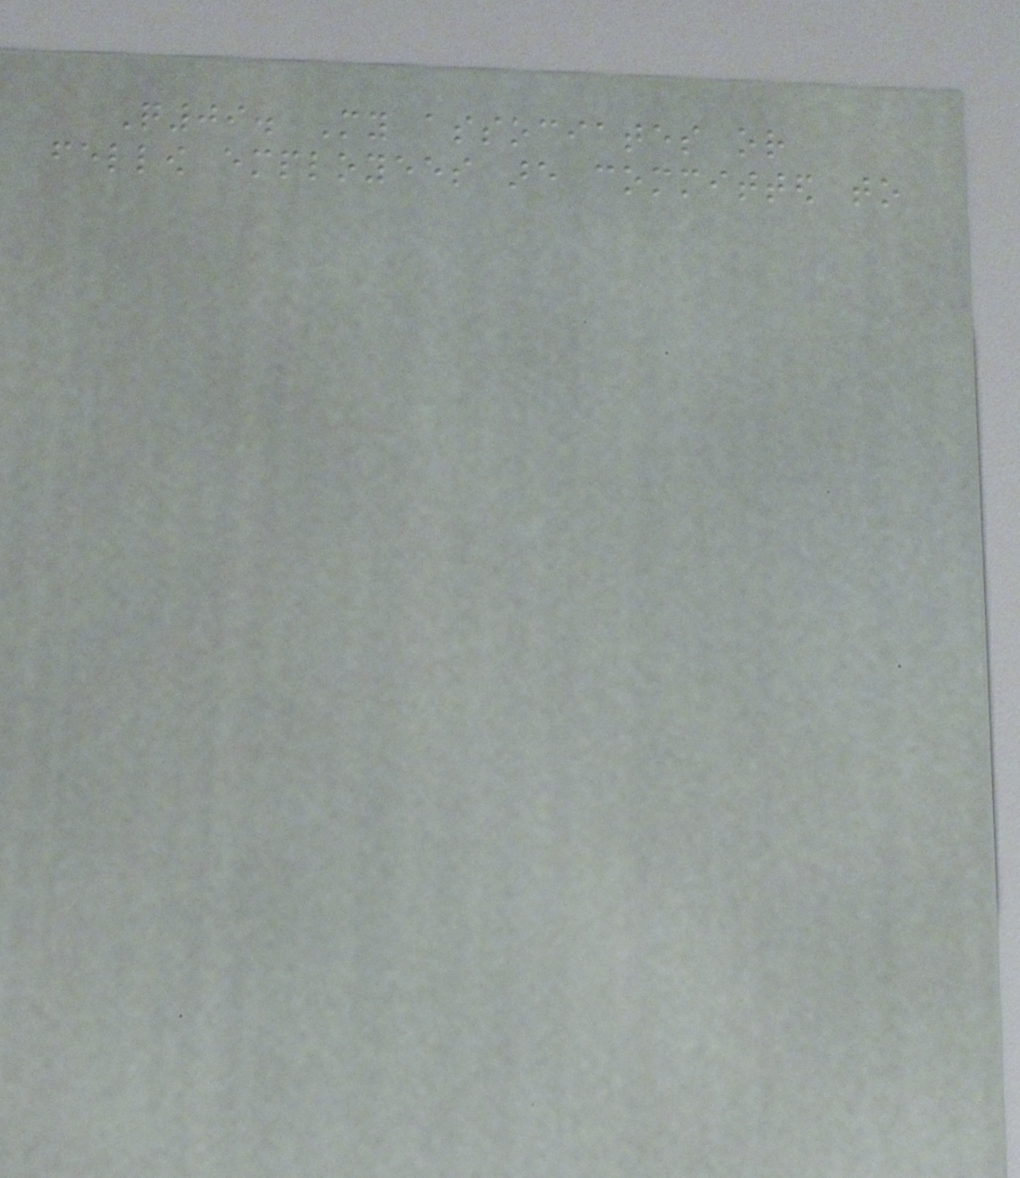Q09. My associates or
fellow employees are committed to
